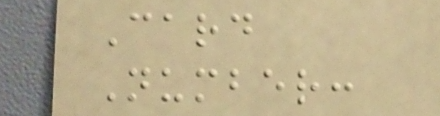Card
Number:
